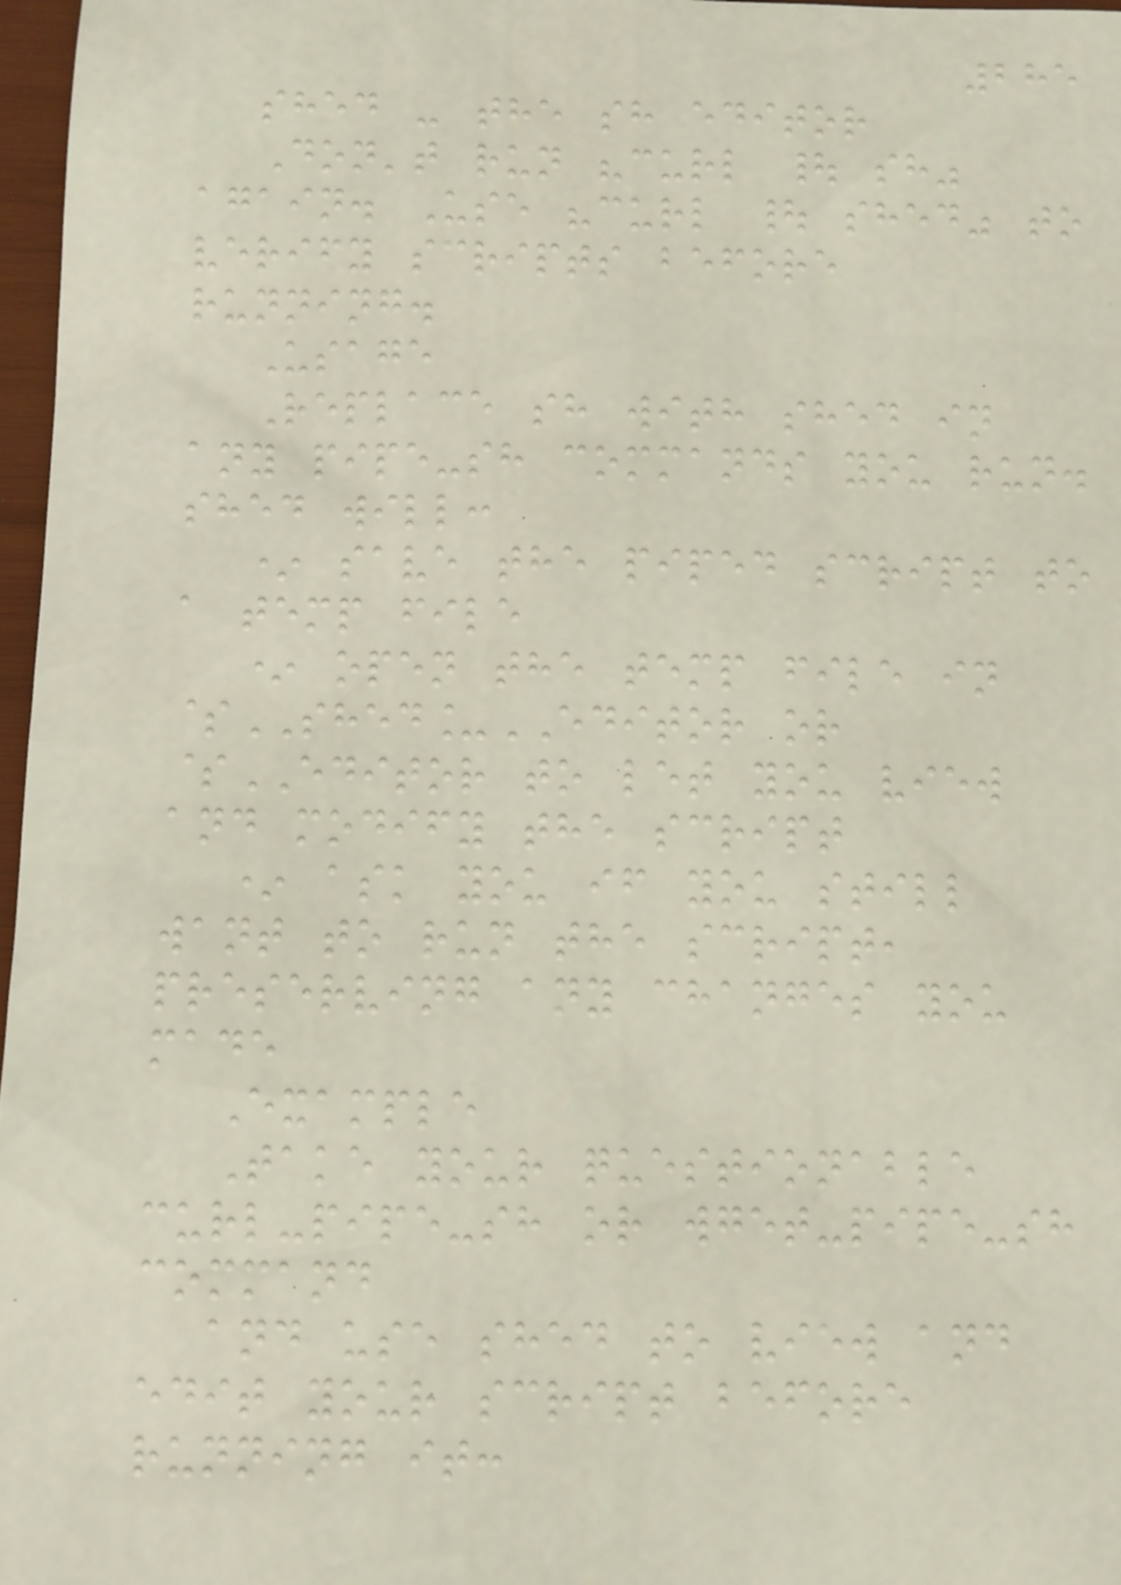285
shed - the sh editor
Don't run "curl | sh"
again. Use "curl | shed" to
verify scripts before
running.
Usage
Replace sh with shed in
any pipe-sh commands you run.
shed will:
* save the piped script to
a temp file
* open the temp file in
$SHED_EDITOR or
$EDITOR to let you view
and modify the script
* ask you if you still
want to run the script,
preserving any changes you
made
Example
Take your questionable
curl-pipe-sh or wget-pipe-sh
command
and use shed to view and
edit your script before
running it:
